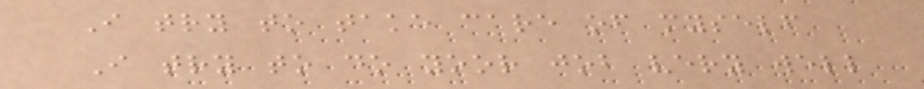I try to take care of myself
I try to do yoor job very well
